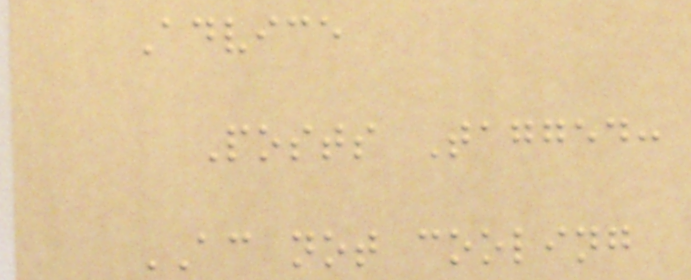Advice
Posts Tagged:
AC not cooling
